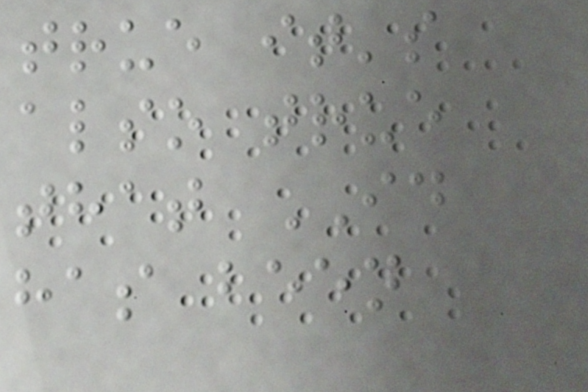true it's
also true
that ID
has been
